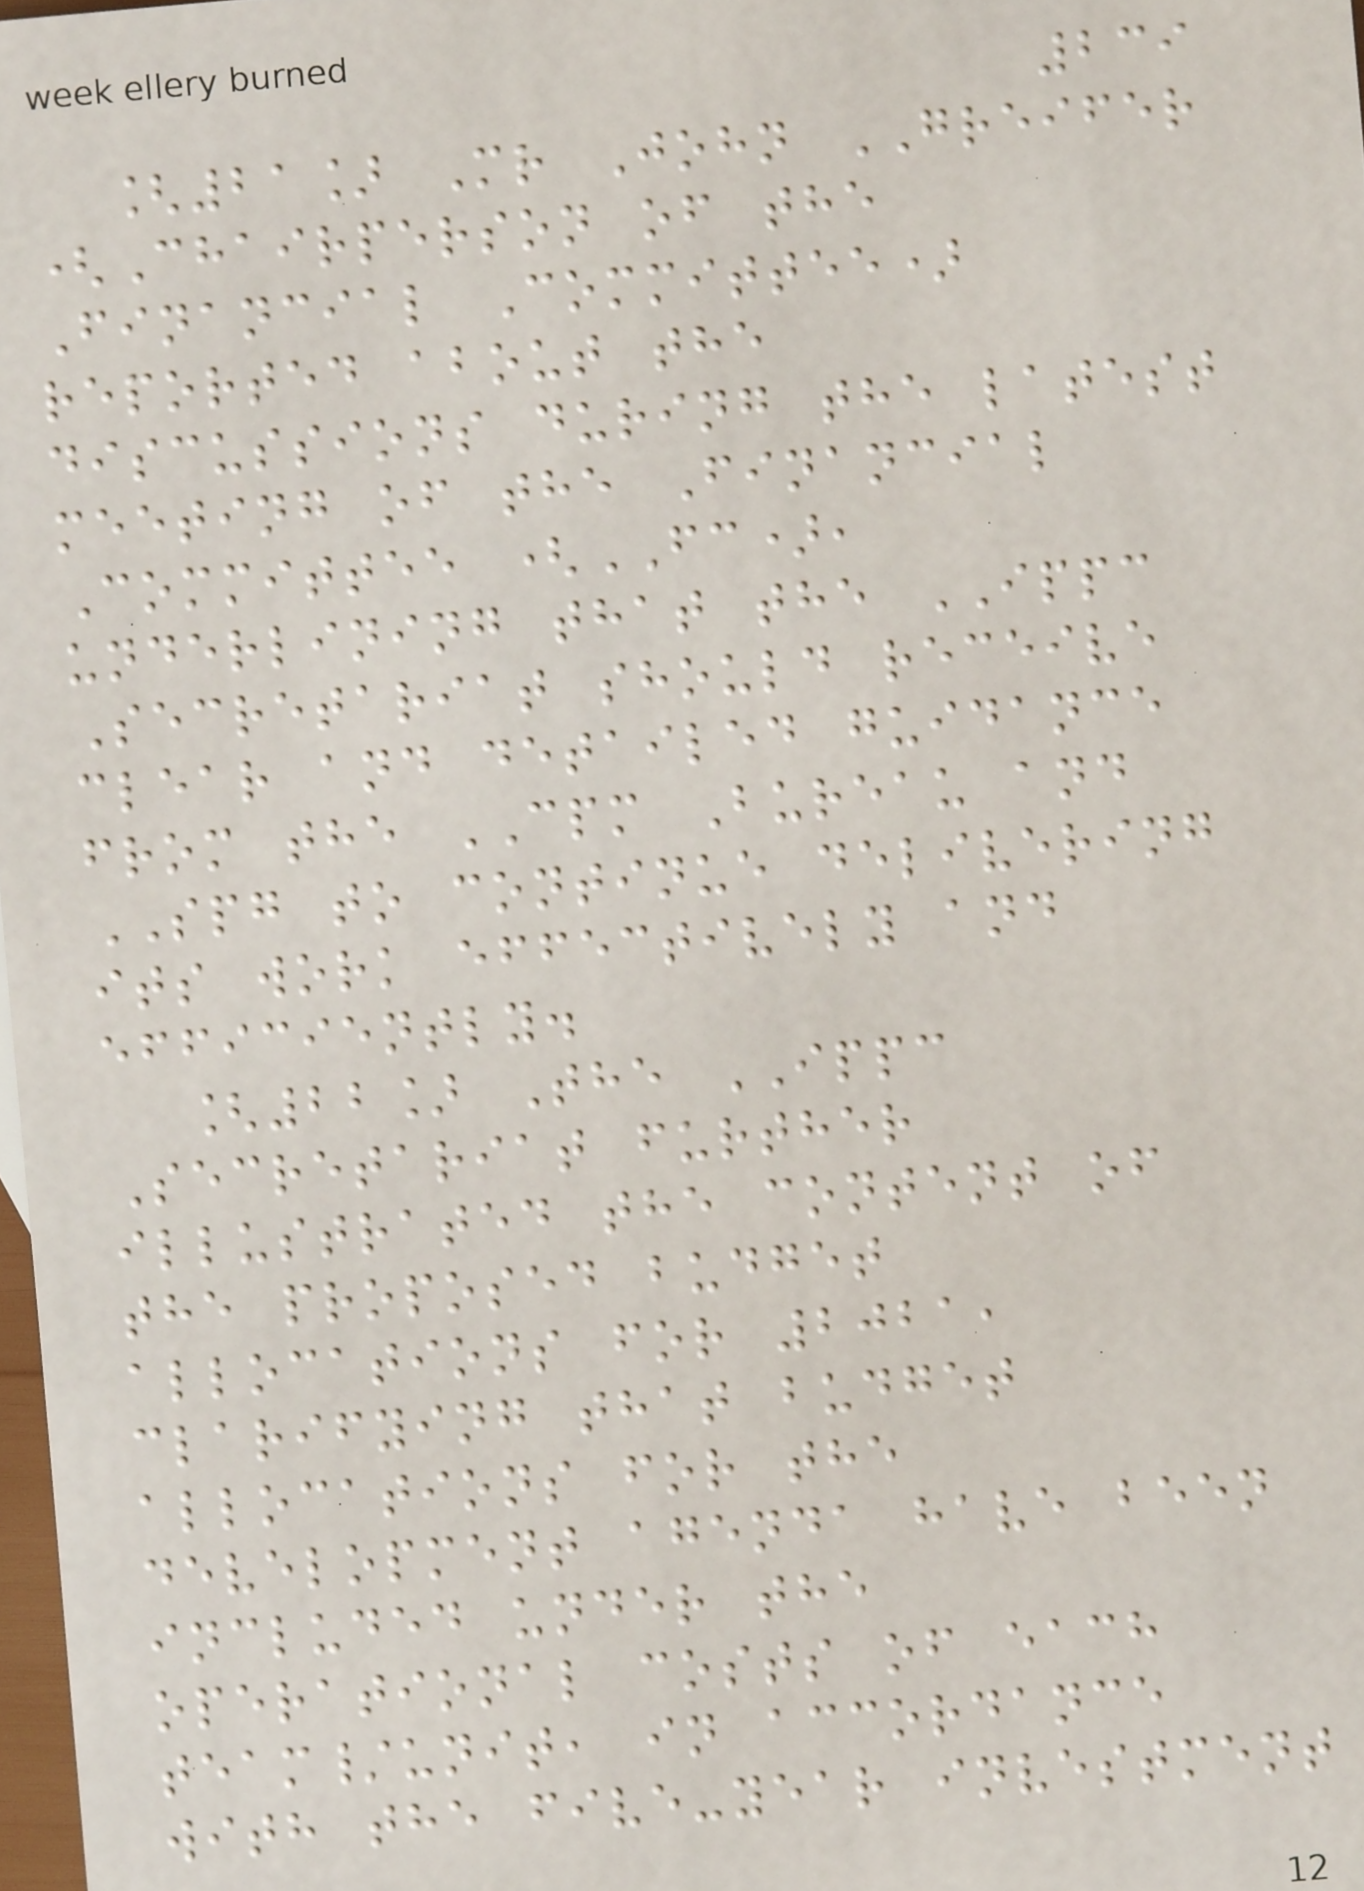239
[21] Mr John GREIFER
(Chairperson of the
Financial Committee)
reported about the
discussions during the latest
meeting of the Financial
Committee (FC),
underlining that the IPPC
Secretariat should receive
clear and detailed guidance
from the CPM Bureau and
SPG to continue delivering
its work effectively and
efficiently.
[22] The IPPC
Secretariat further
illustrated the content of
the proposed budget
allocations for 2021,
clarifying that budget
allocations for the
development agenda have been
included under the
operational costs of each
team/unit, in accordance
with the five-year investment
